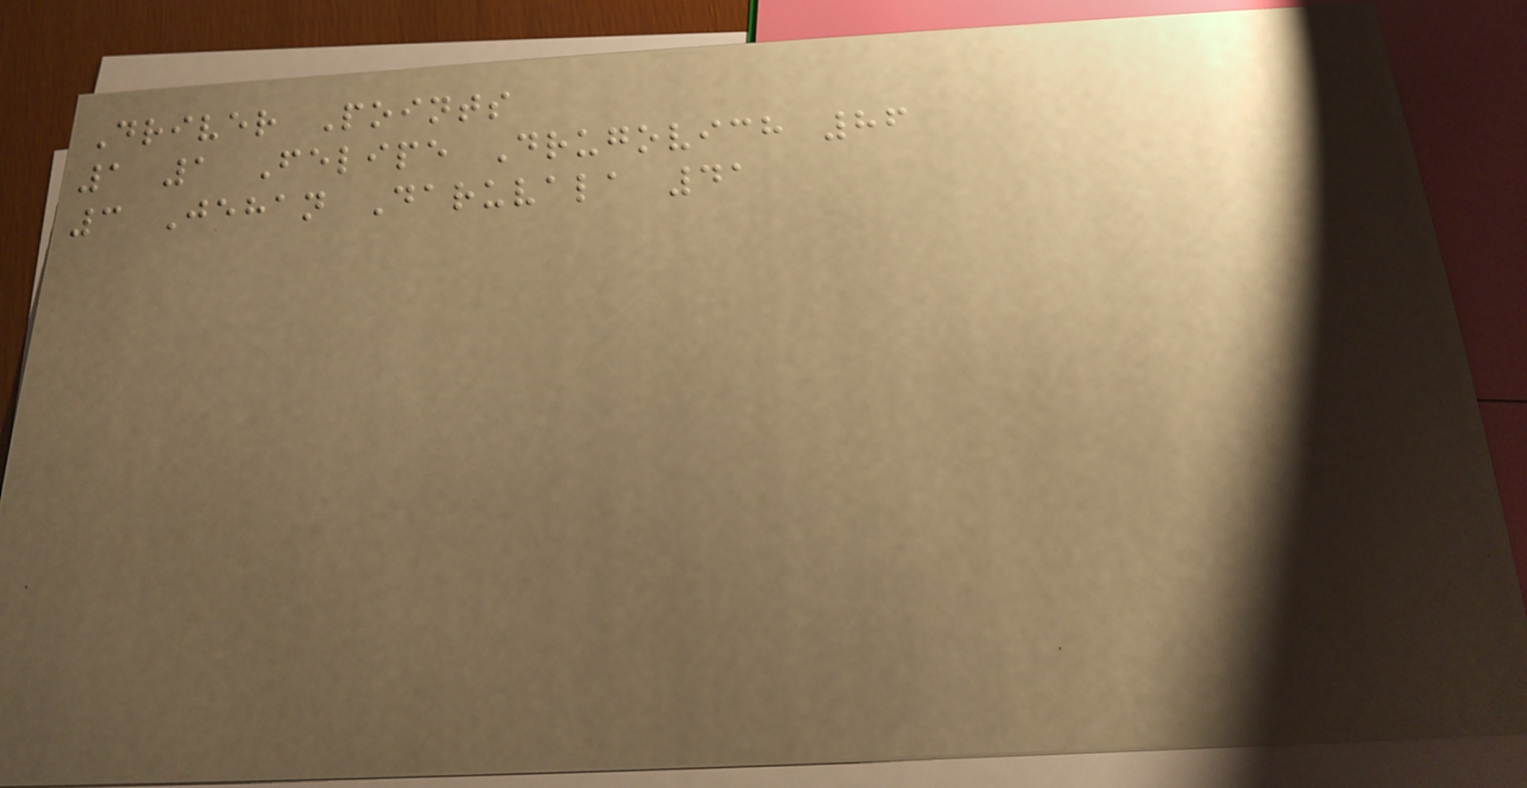Driver Points
1 1 Felipe Drugovich 86
3 Jehan Daruvala 41
